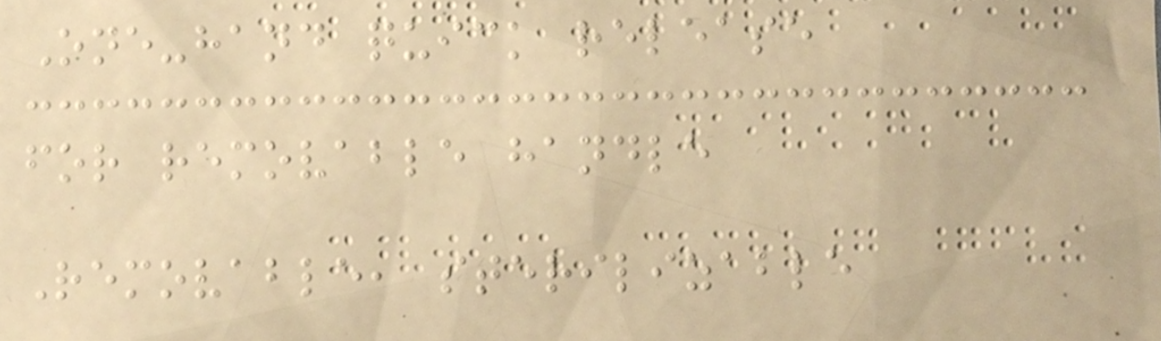One-hand quick release
for removable handle
Removable, sterilizable
